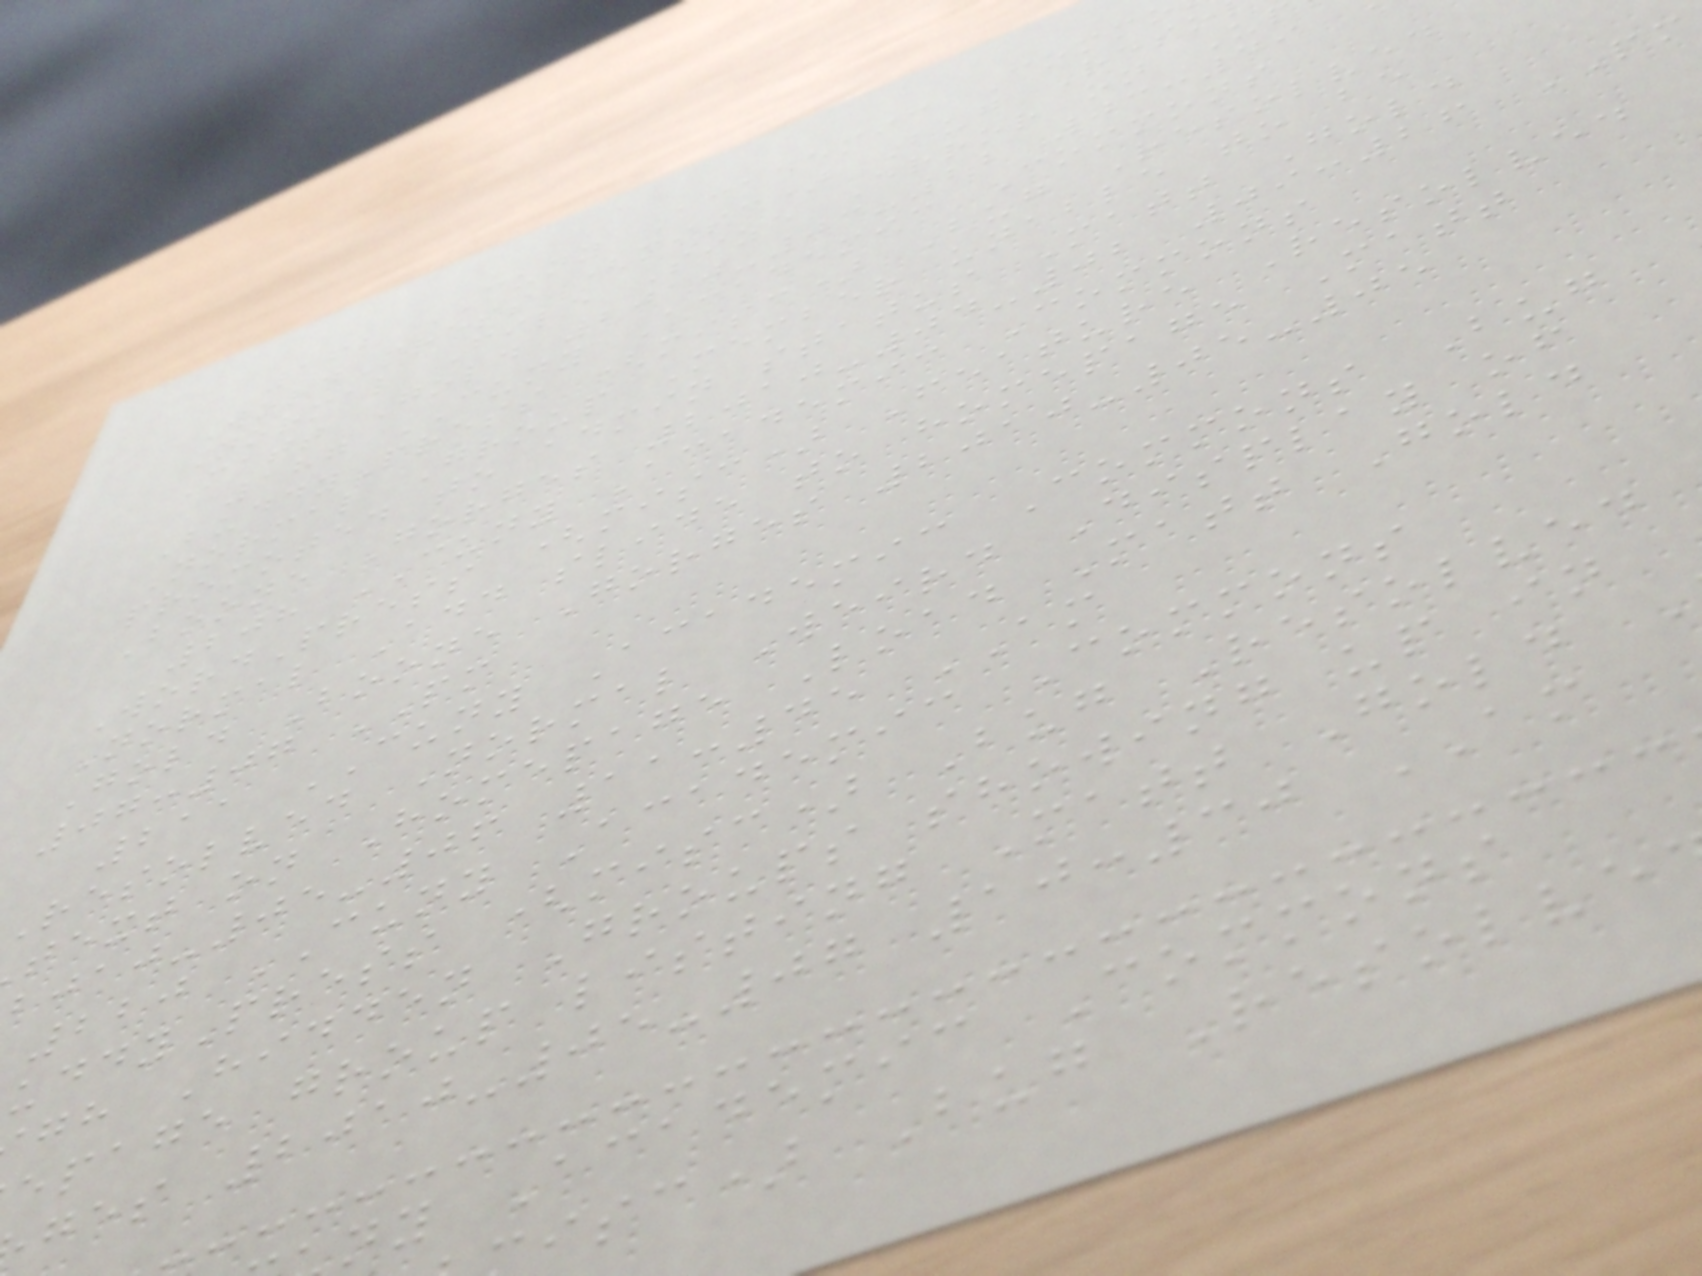162 CUNY Academic Comm
WordPress (misc) Bug Reso
Normal File Size Error on U
Matt Gold 2010-03-22 03:49
187 CUNY Academic Commons
BuddyPress (misc) Bug Resolved
Normal Group Member unable to be
promoted to admin status Matt Gold
Boone Gorges 2010-04-02 09:26 PM
208 CUNY Academic Commons
WordPress (misc) Feature Resolved
Normal Add slide to homepage Matt
Gold Boone Gorges 2010-05-05
07:07 PM
211 CUNY Academic Commons Bug
Resolved Normal Weird Display of
text on Homepage Load Matt Gold
-05-06 11:45 AM
220 CUNY Academic Commons
uddyPress (misc) Bug Resolved
gh Hidden Groups showing up in
epage group listing Matt Gold
ges 2010-05-07 10:30 AM
ny Academic Commons
isc) Bug Resolve
